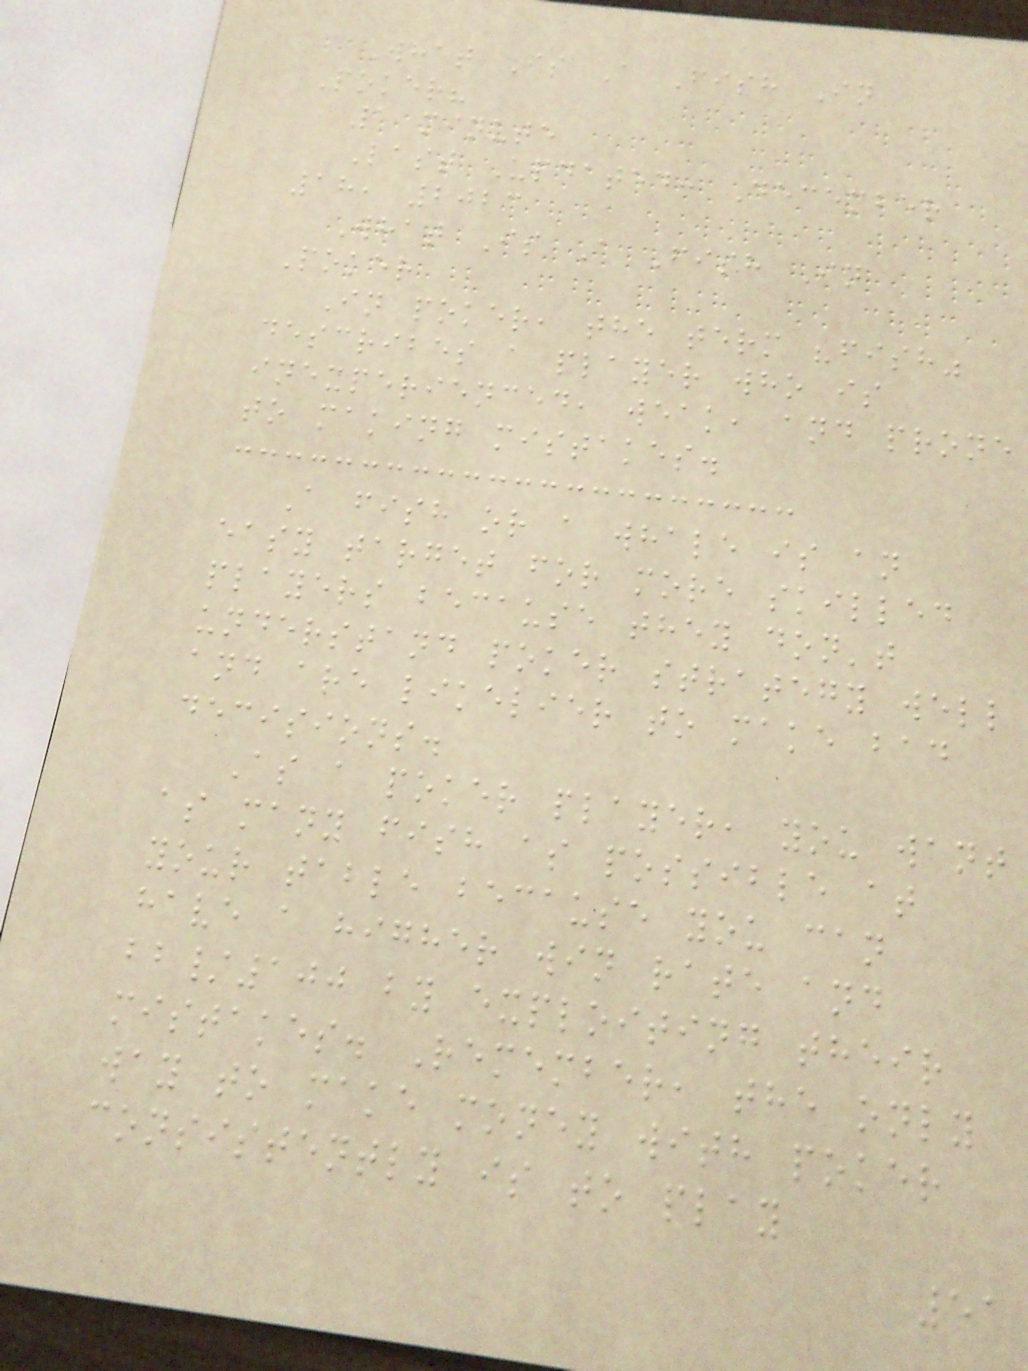What Is A Fish In
Poker?
1 minute
Last Updated: December
18, 2023
What Is A Fish In
Poker
In poker, the term "fish"
describes a player who is
inexperienced, weak, and prone
to making mistakes.
A fish or a whale is an
easy target for more skilled
players because they don't
understand poker strategy well
and are likelier to make bad
decisions.
As a poker player, you want
as many fish as possible at
your table because you can
have a higher win rate and
bb/100 by exploiting their
mistakes. Remember, the only
way to make money with poker
consistently is to play
51
